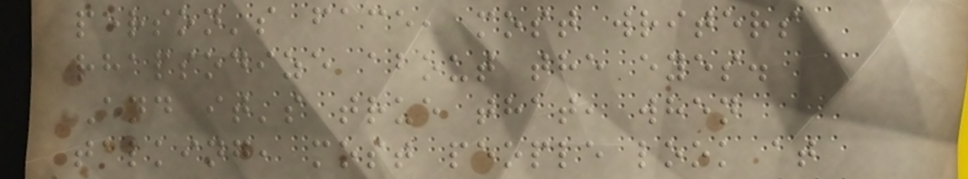person's face, most writers
rhapsodize about the eyes.
And it's true that, when
talking, most people look at
